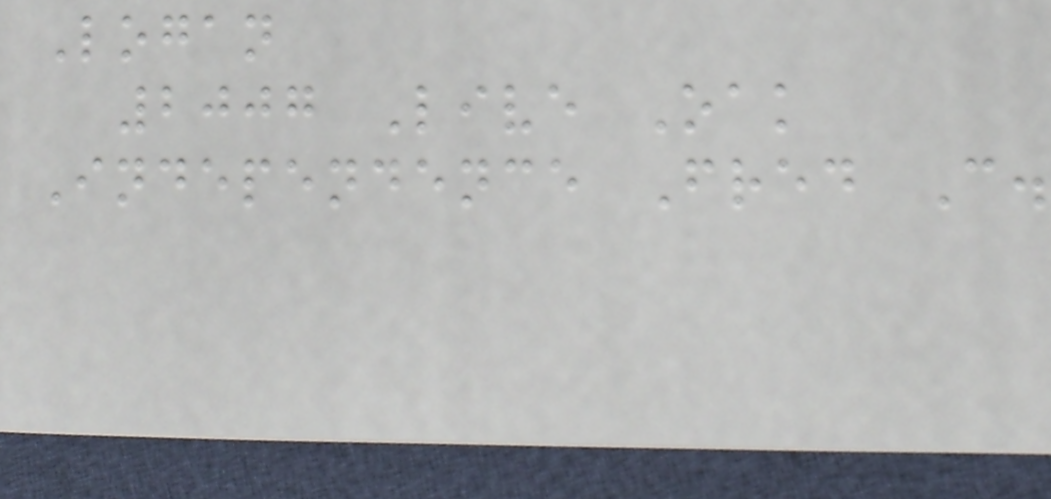Logan
2007 Live Oak
Independence Fred C.
